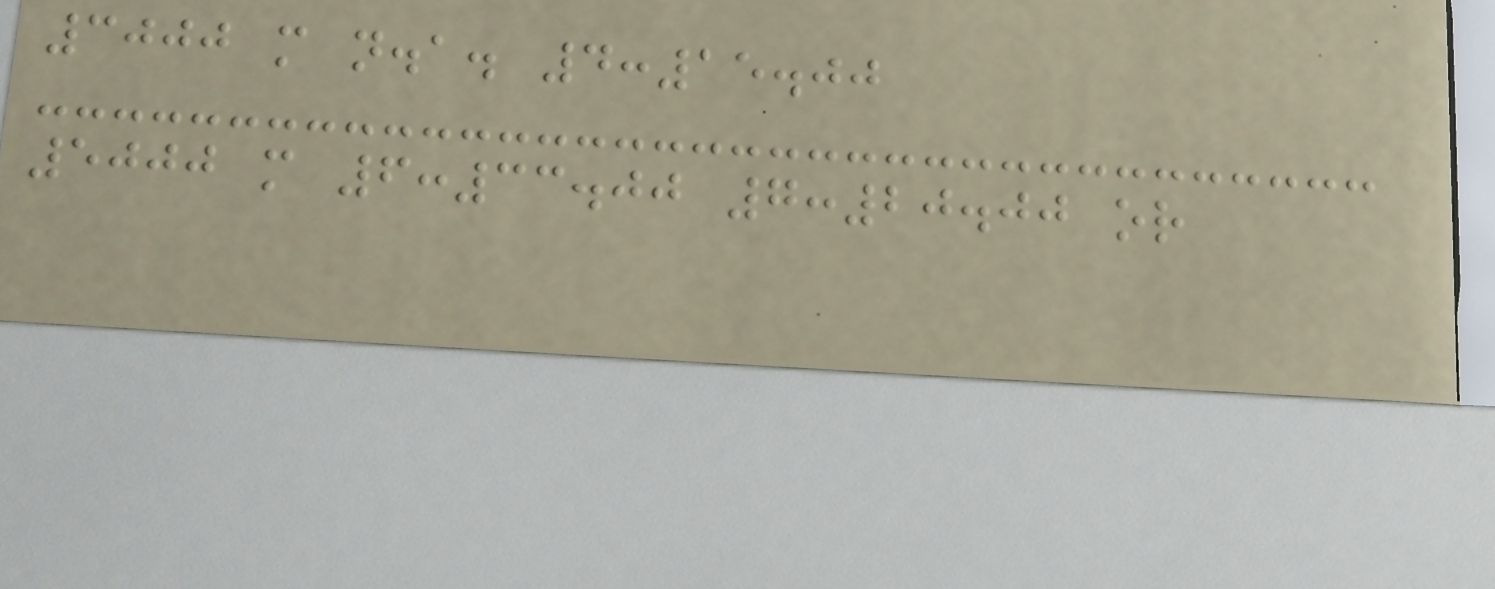3000 m n.a. 4:15.00
5000 m 6:33.00 7:20.00 or
